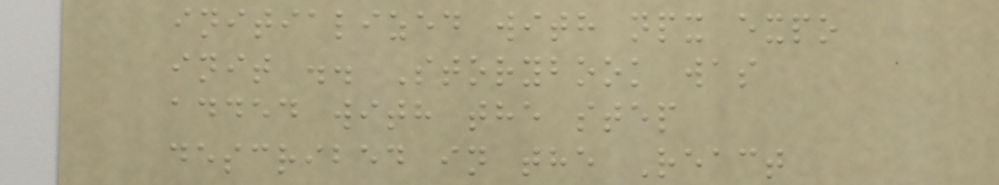initialized with npx expo
init .. Storybook was
added with the step
described in the React
